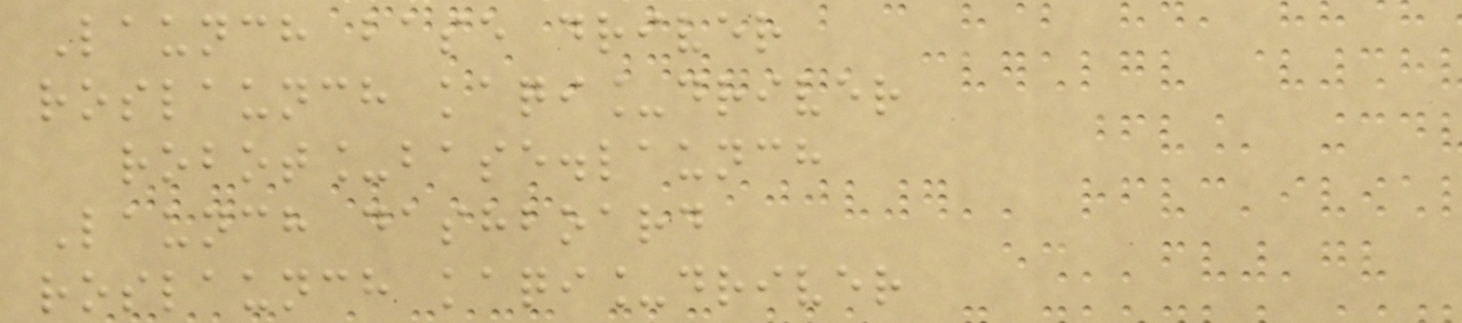Launch base driver
roslaunch kaqi_driver
robot_base.launch
Launch dashboard
roslaunch kaqi_driver
